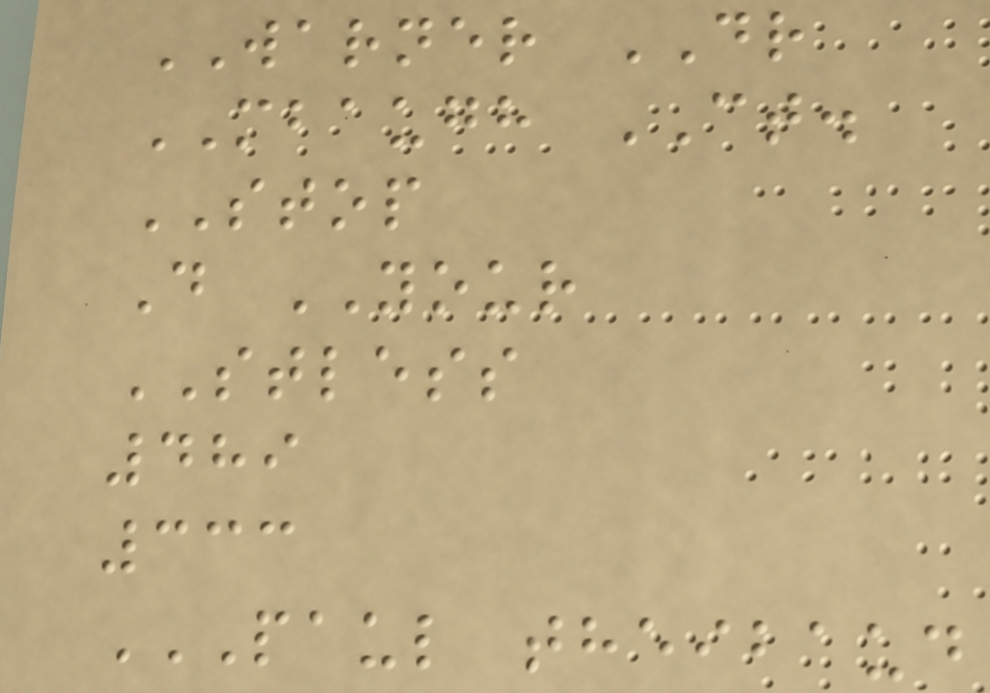WARNER DR
MBAUGH CT.
STOP
D YOUR
STLESS
489
333
PAUL THEIBAUD
